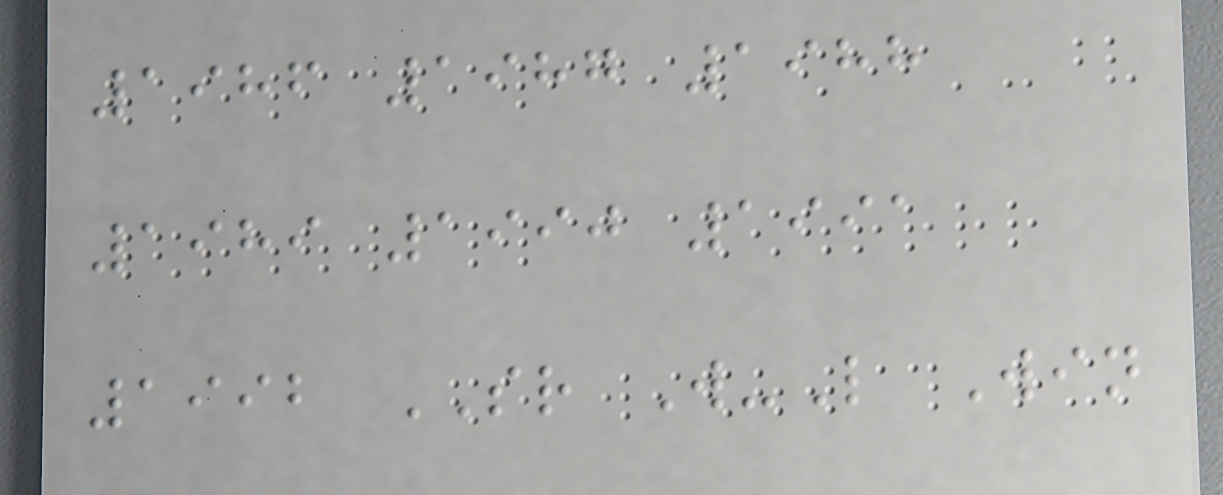1986 1987 1988
1989 1990 1991
1992 SR W-L Win
